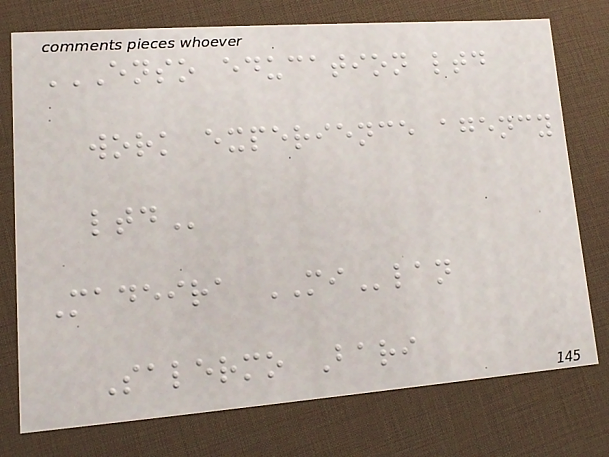ENSO EDUCATION LTD
WORK EXPERIENCE AGENCY
LTD
Madeira MIlan
Salermo Bari
